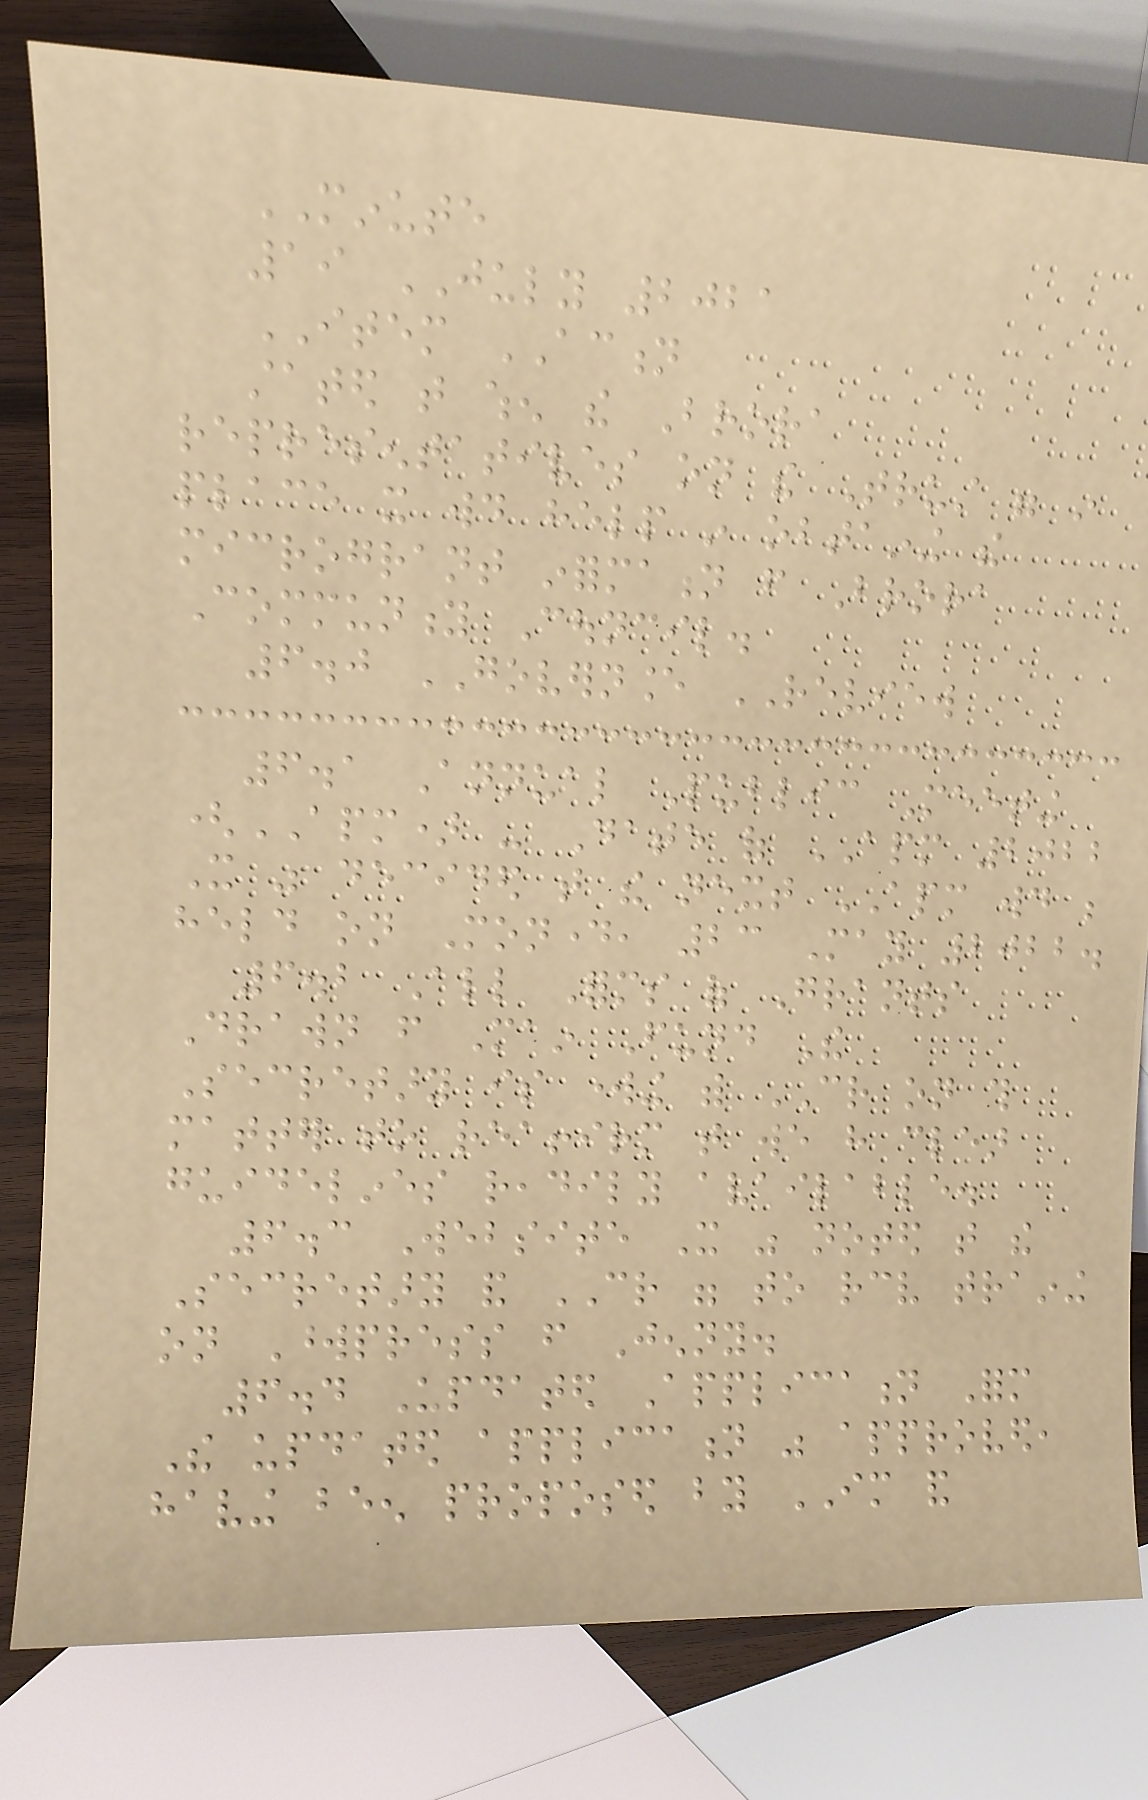MINUTE
19 JULY 2021
ITEM ACTION
stated that when the Brora
representatives on the Trust were in
place it would help in obtaining the
microgrant information from Brora
Community Council.
6.0 GOVERNANCE REVIEW
6.1 Annual Public Meeting
(APM) - Date of APM 2022
It was decided that the next APM would be
held on Monday, 23 May 2022.
6.2 All Forms of Grants
Drawn from Main Fund The
Secretary is working with CR on this
matter to reaffirm that we have clear
guidelines readily available.
6.3 Website It was noted that the
Secretary and CR were to receive training
on Wordpress from Jenny.
6.4 Updated Application Form
The updated application was approved,
having been proposed by IM and
